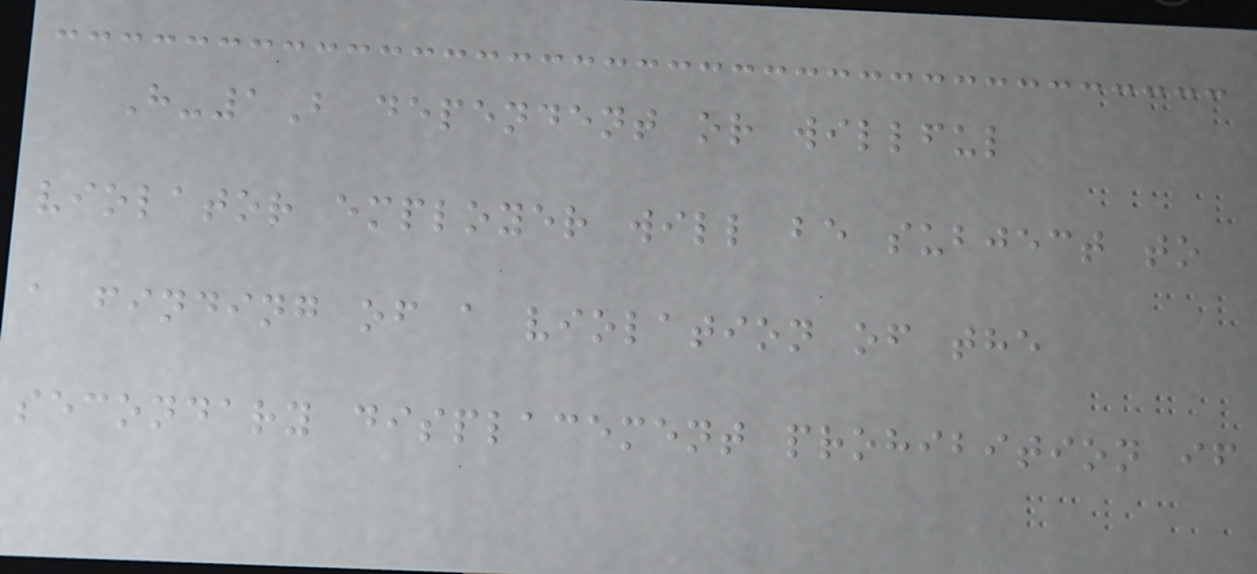H-1B dependent or willful
violator employer will be subject to
a finding of a violation of the
secondary displacement prohibition if
